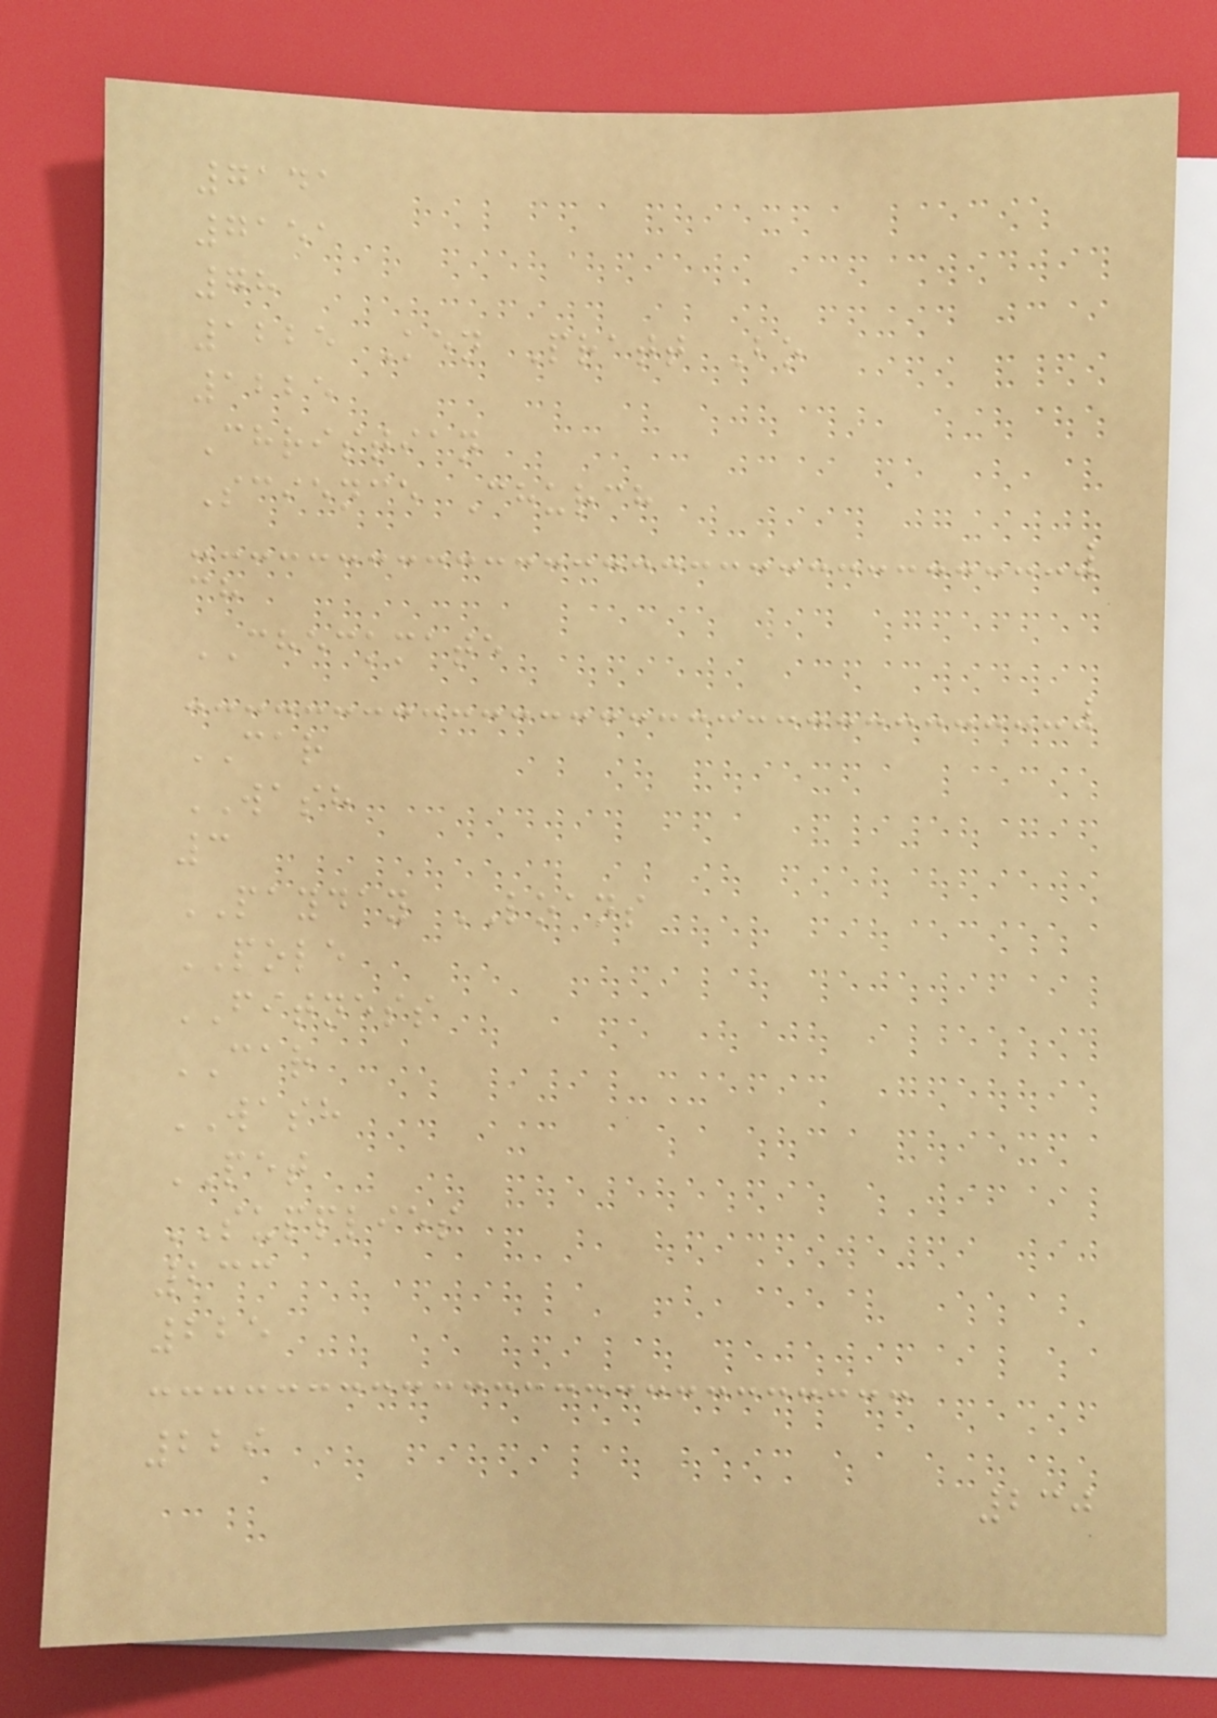7141
7151
78
1225 Ken Pratt Bo
1225
Christian
Science Church
ch
CHECKMATE
CAR
WASH
3
PAYDAY LOANS
POLE
FITNESS
CAR
WASH
PET
SUPPLIES
233
225
229
230
